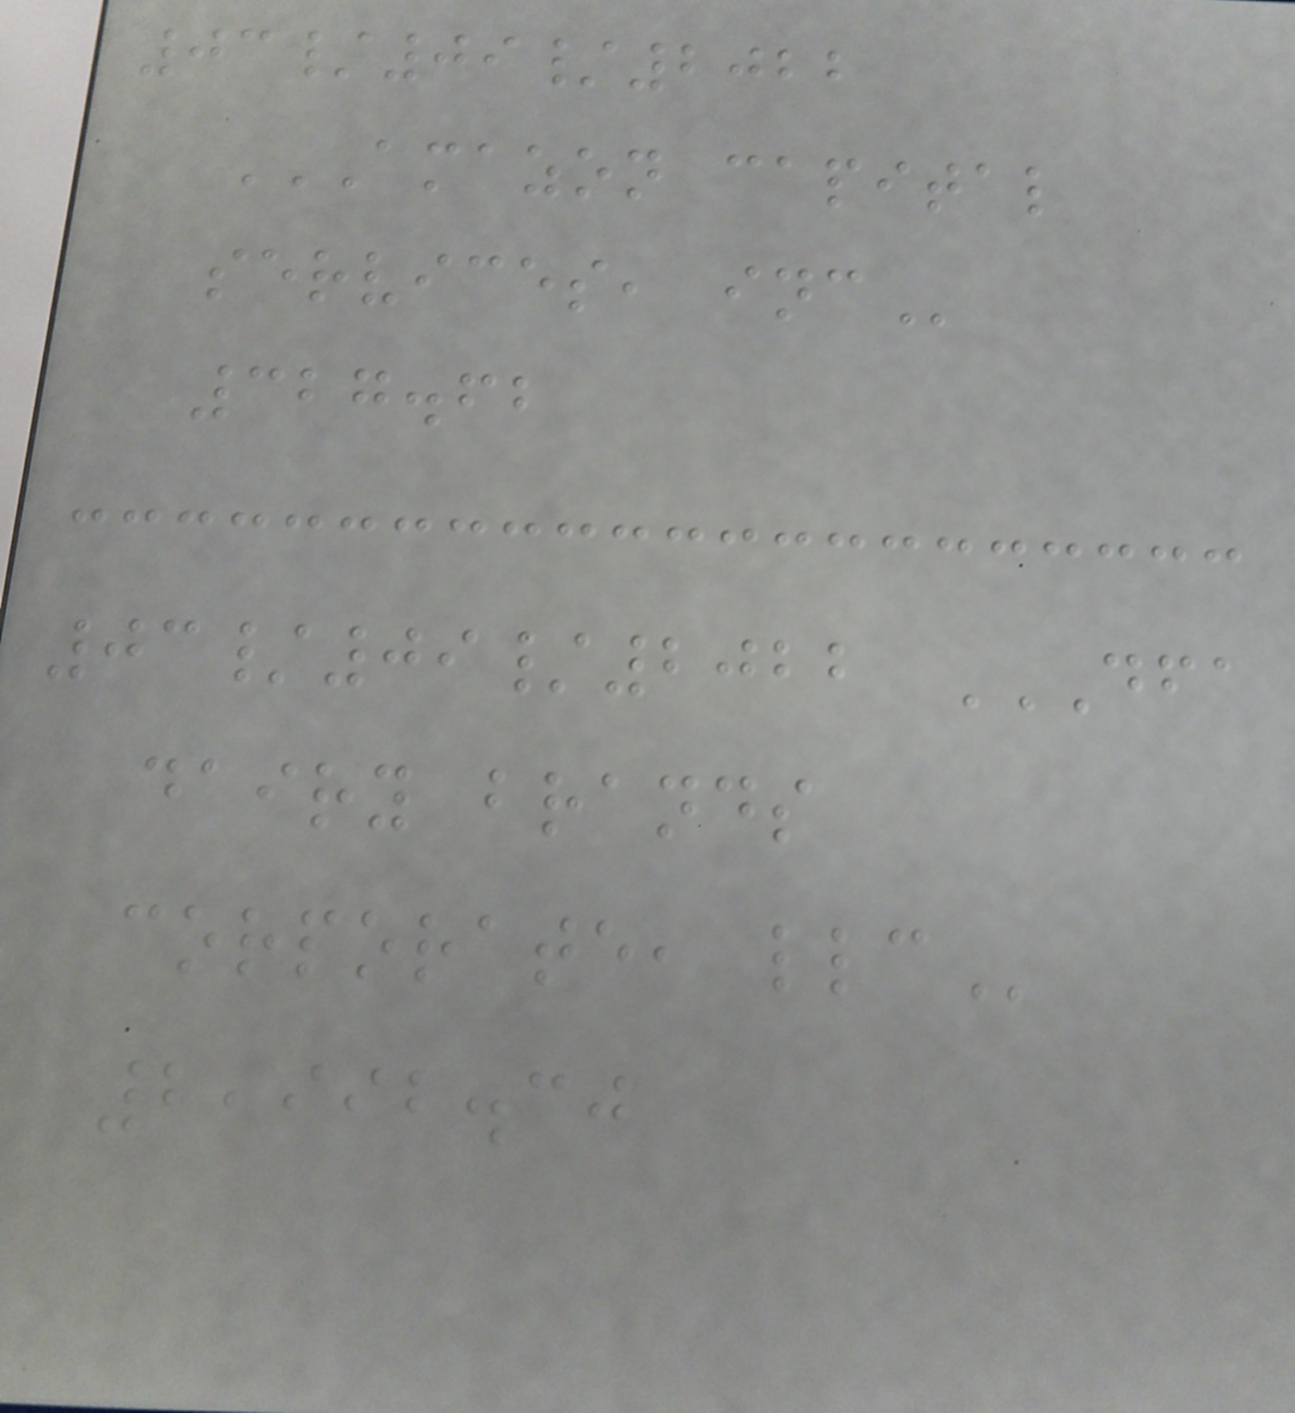03/09/2022
AMAZON CAPITAL
SERVICES, INC
327.62
03/09/2022 DFA
DAIRY BRANDS
CORPORATE, LLC
2,992.30
